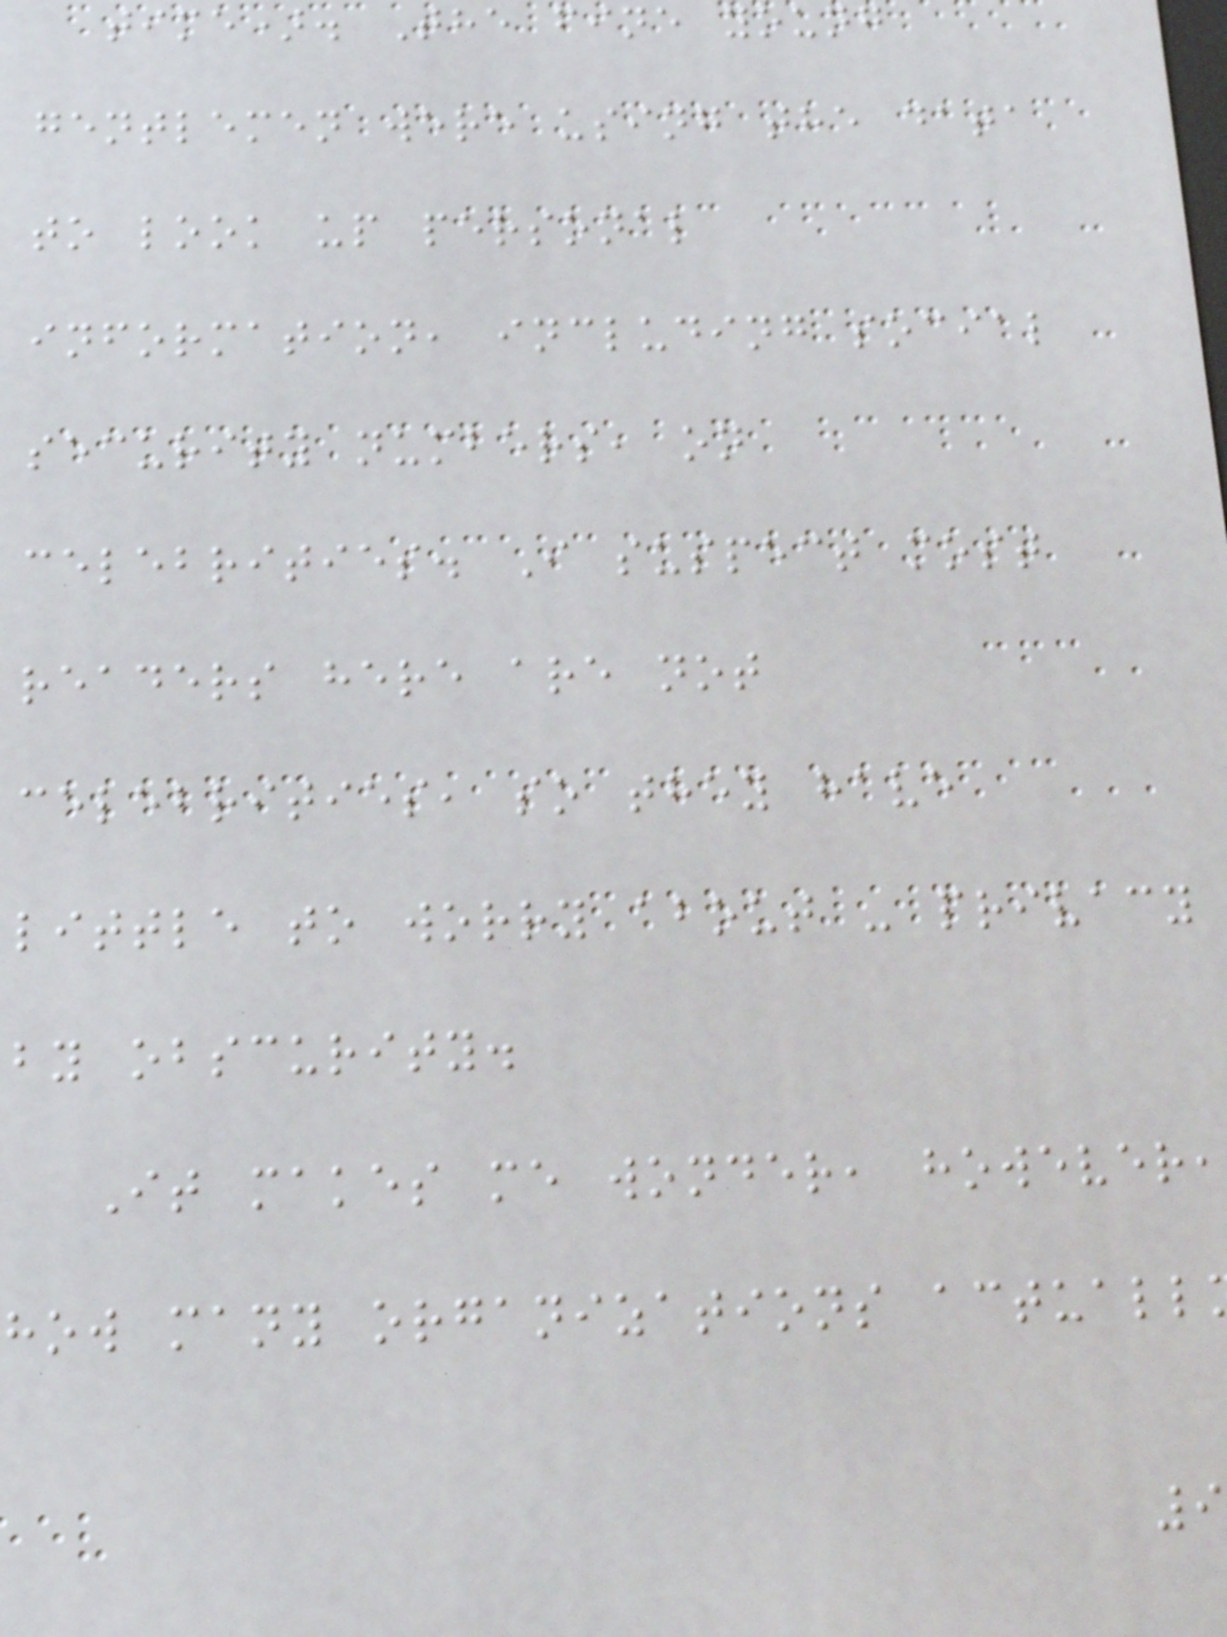time). The fine young
gentlemen were using the data
to look up personal
information, including social
security numbers, on
celebrities. I suspect most
readers here are not
celebrities, so they have
little to worry about - privacy
by obscurity.
It makes me wonder, however,
how many organizations actuall
